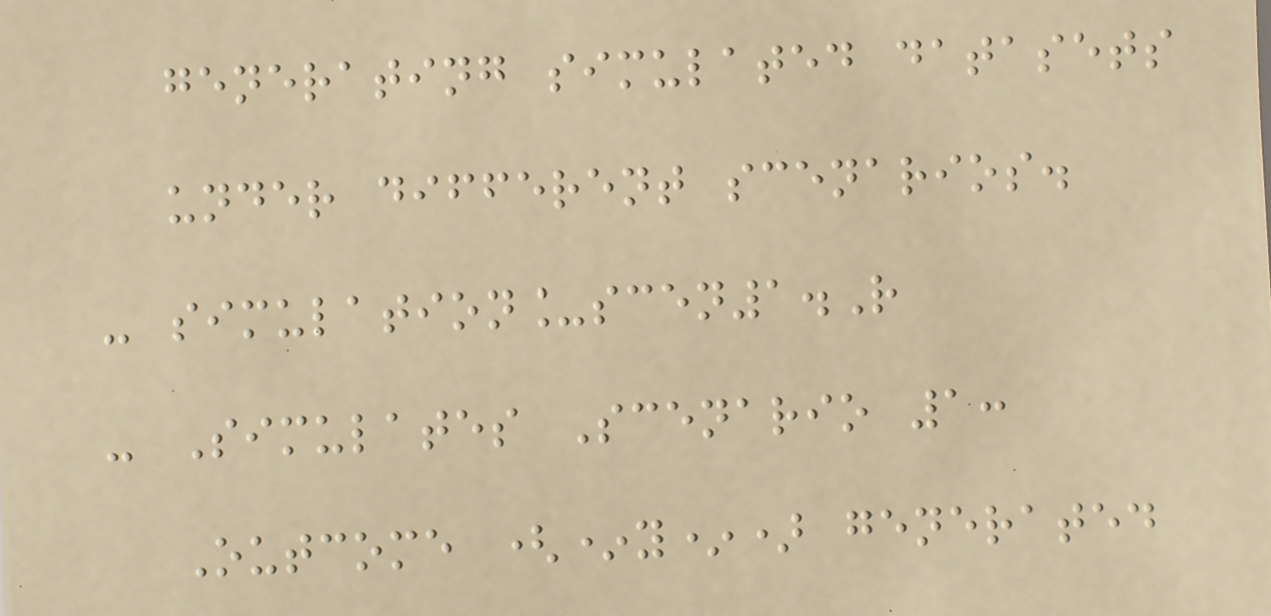generating simulated datasets
under different scenarios.
- simulation_scen1.R
- Simulates Scenario 1:
Outcome (*y*) generated
